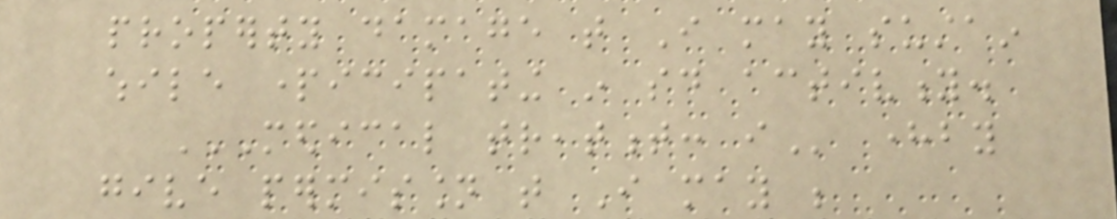property damage that I may sustain
while participating in said activity.
MEDICAL TREATMENT: I hereby
give permission that I may be
